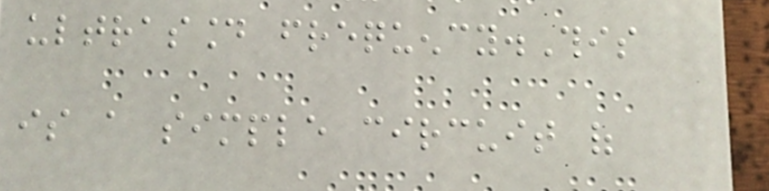ultrasound frequency.This
is a simple circuit of
